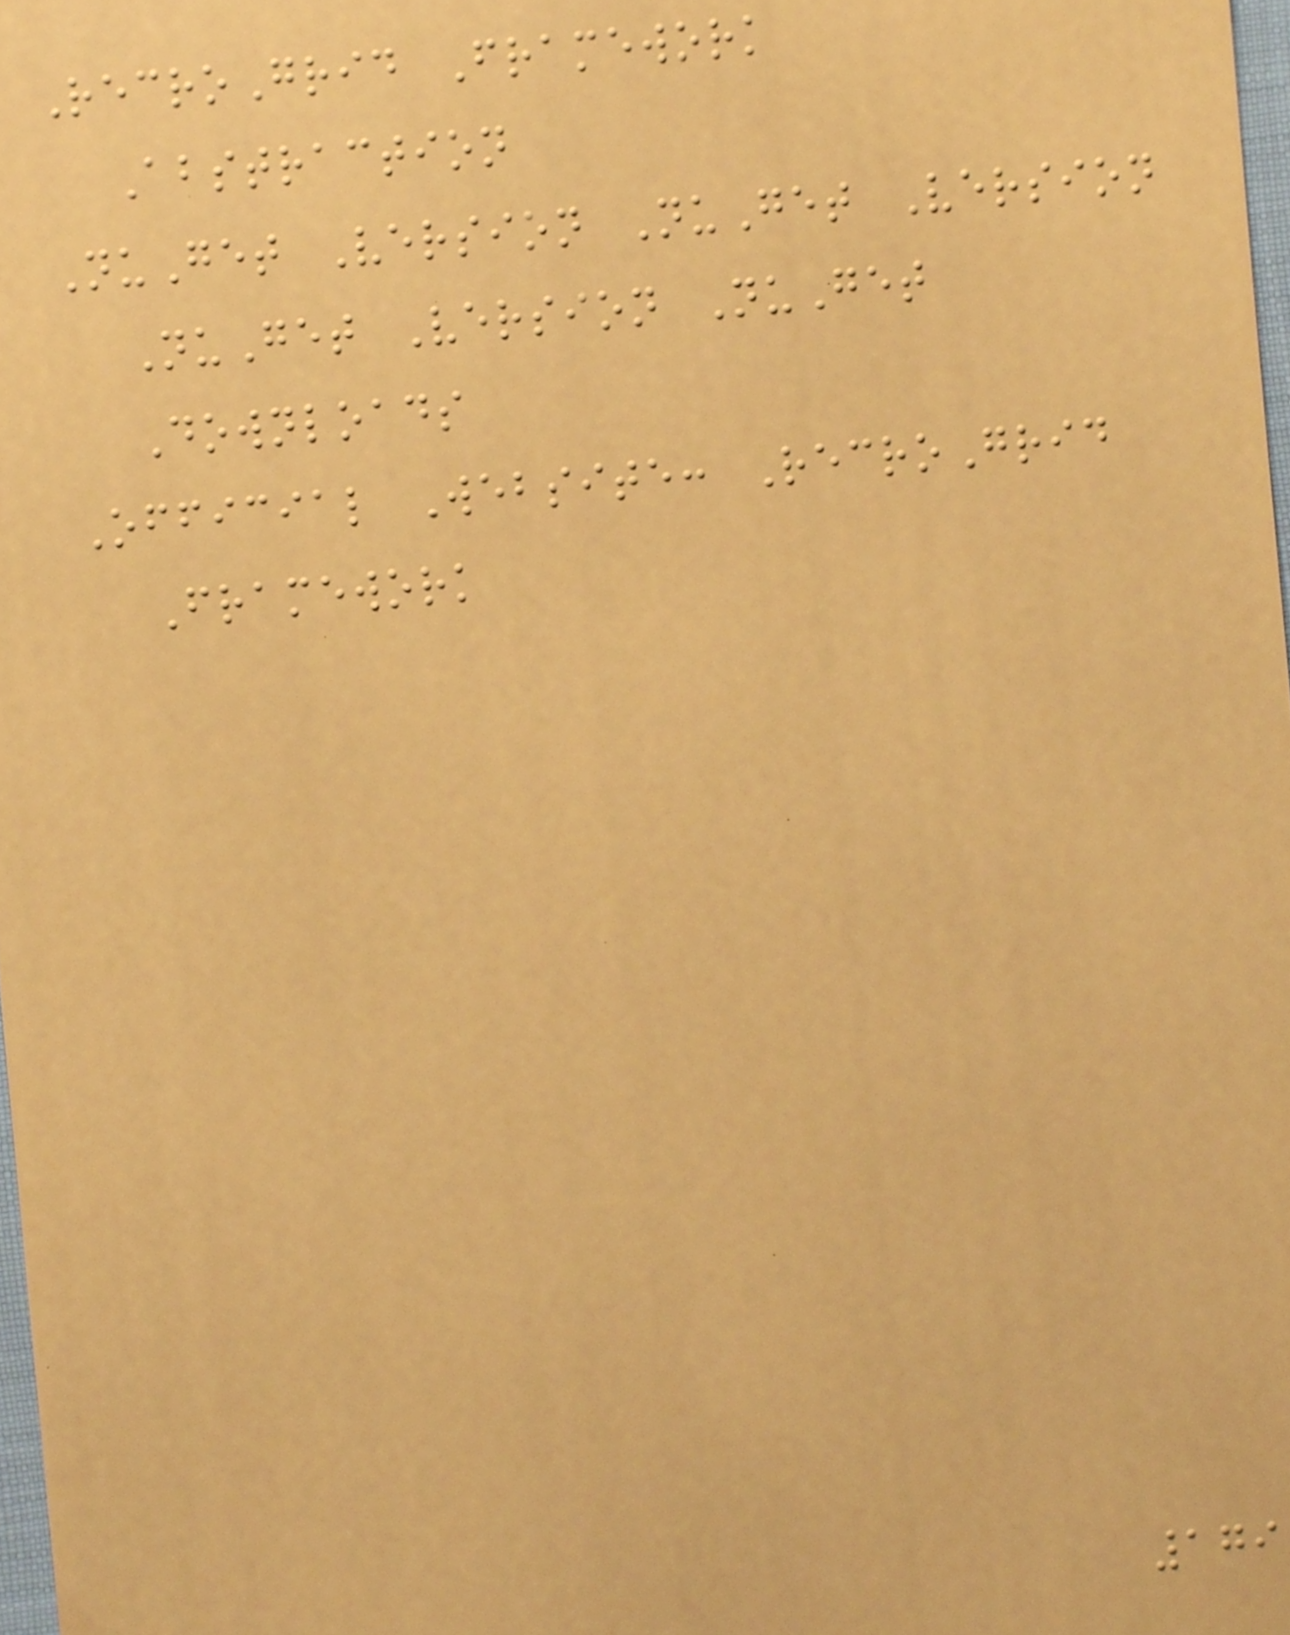RecroGrid Framework
Abstraction
NuGet Version NuGet Version
NuGet Version NuGet
Downloads
Official Website: RecroGrid
Framework
179
